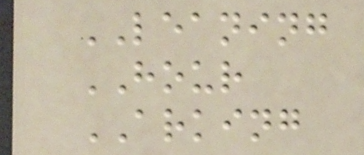LEANING
HOUR
ARKING
